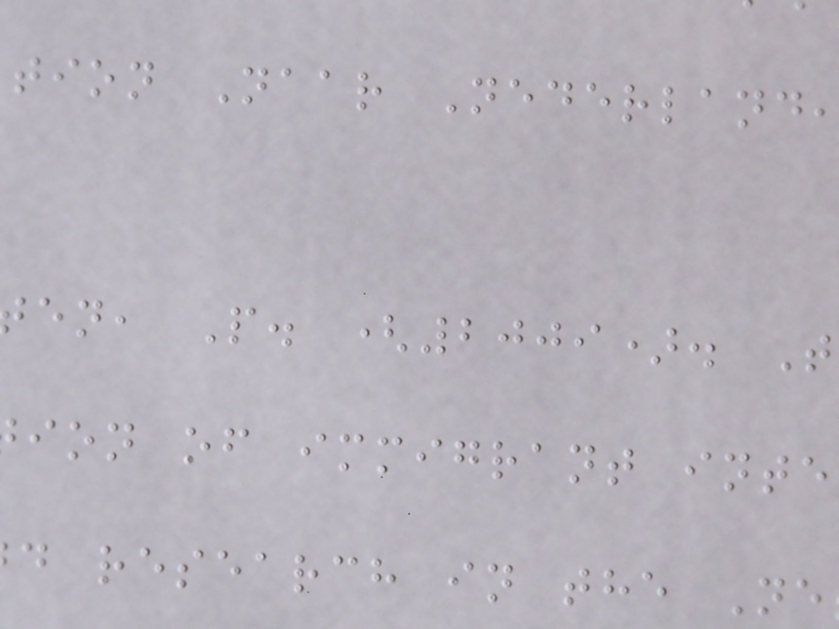tion Naar Nederland
en, P. (2009). T
ion of immigrant inte
d research in the Ne
